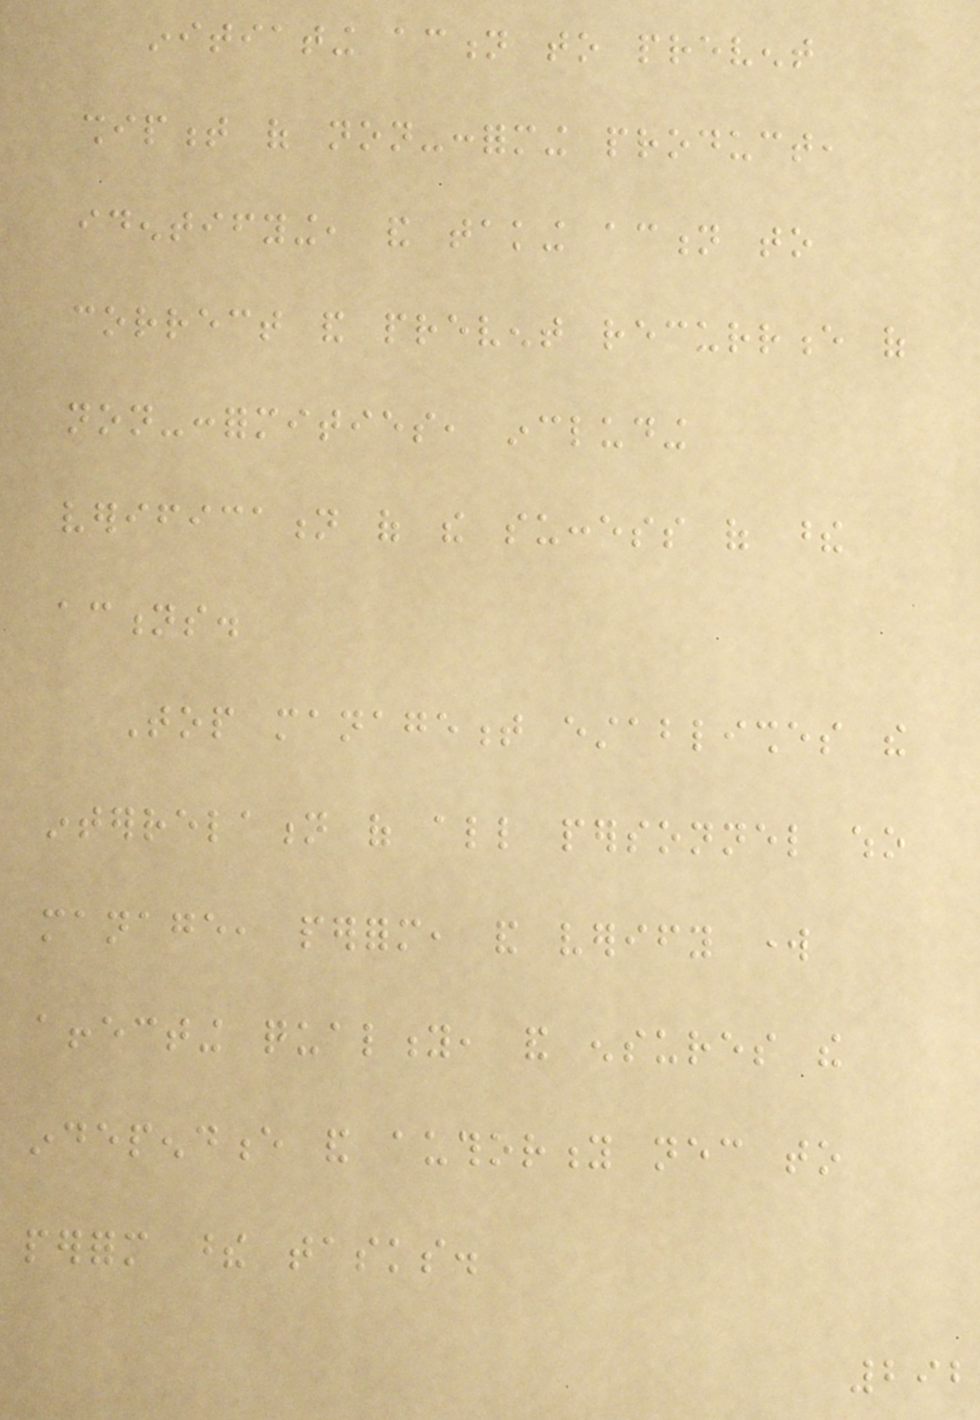initiating action to prevent
shipment of non-conforming product,
identifying, and taking action to
correct and prevent recurrence of
non-conformities, including
verification of the success of these
actions.
Top management establishes the
interrelation of all personnel who
manage, perform, and verify work
affecting quality, and ensures the
independence and authority necessary to
perform these tasks.
292
